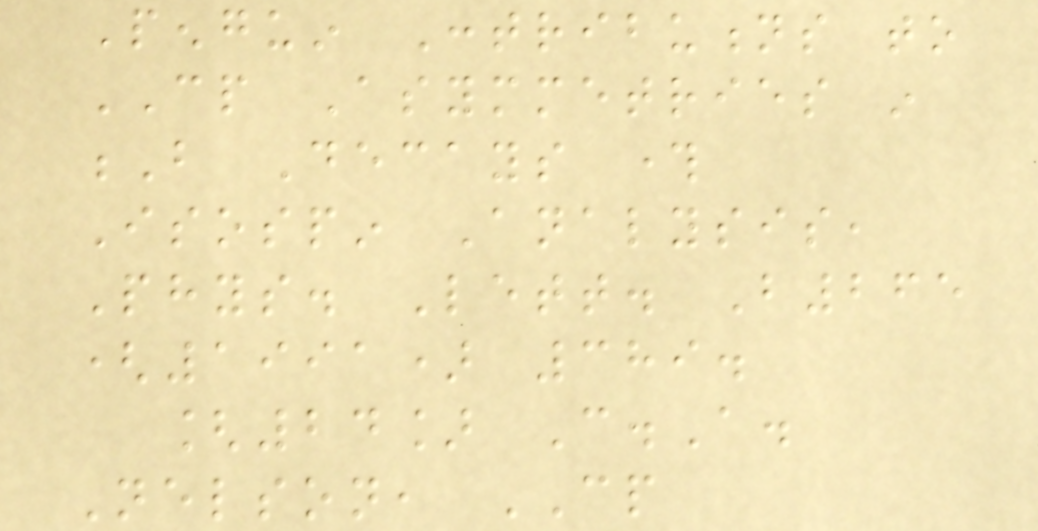Penguin Contributions to
CP Asymmetries in
B Decays through
Isospin Analysis,
Phys. Lett. B265
(1991) 389.
[24] C.A.
Nelson, CP
